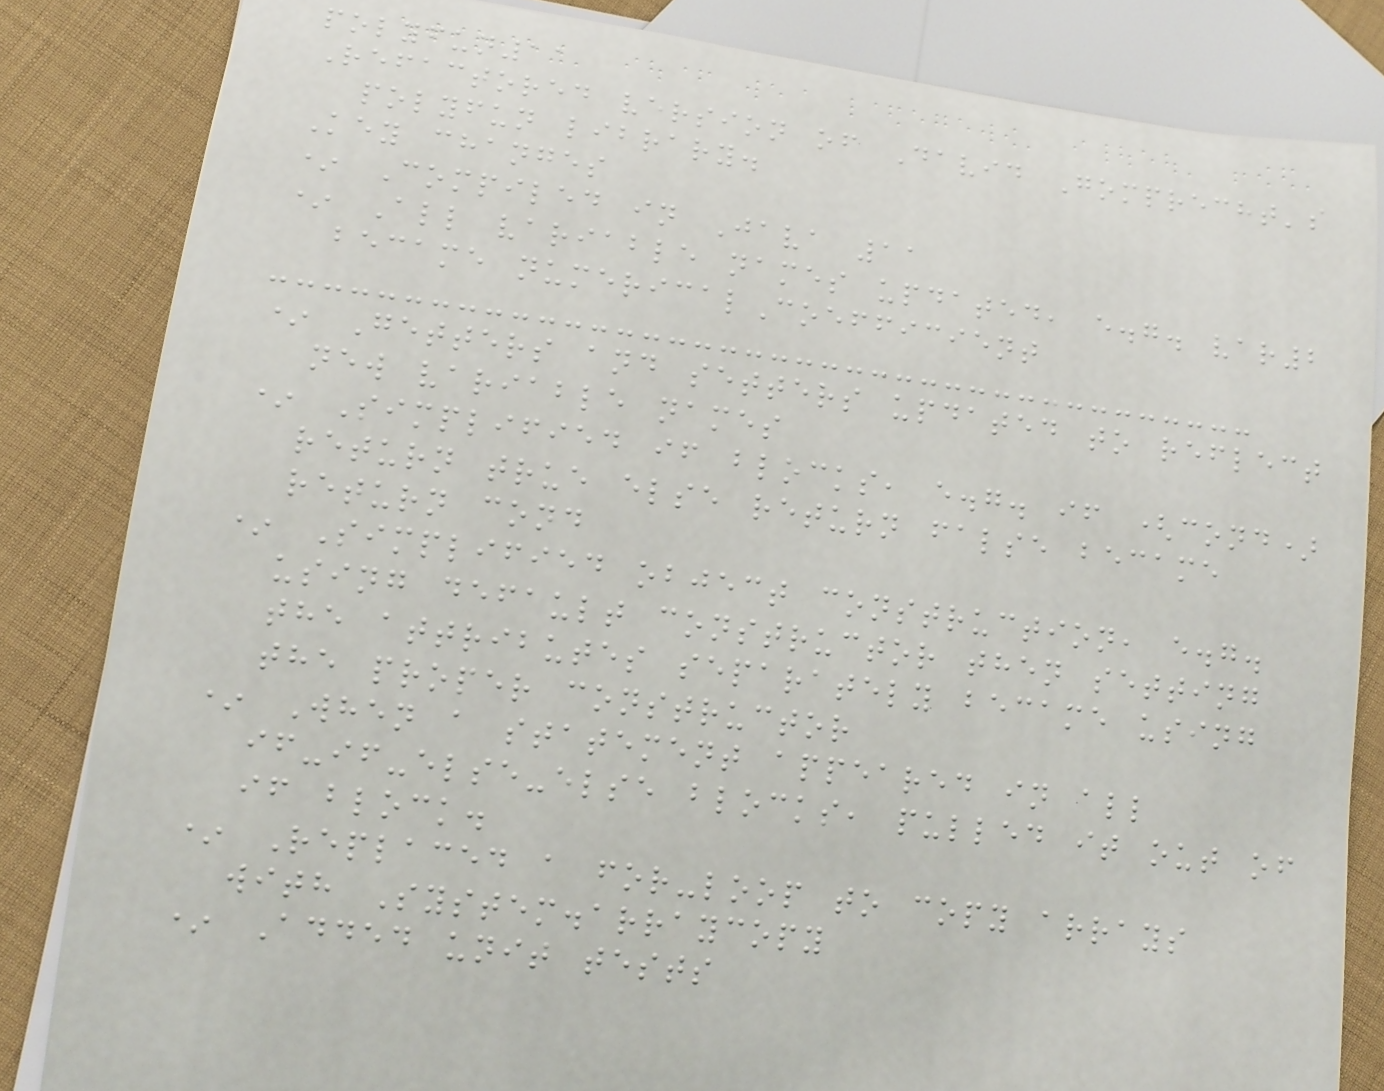polyfun11
Refactored version of David Gomprecht's
polyfun library.
Key changes
* Compiled in Java 11
* All variable names updated, e.g. var2
became numericalCoefficient
* Getters and setters updated to reflect
new variable names
* Simplified if blocks, e.g. if (cond)
return true else return false became
return cond
* Simplified object construction, e.g.
using default constructor then setting
the attributes separately became using
the proper constructor
* When a statement appeared in all
if-if-else-else blocks, pulled it out of
if block.
* Replaced a for-loop to copy arrays
with System.arraycopy
* Added unit tests
